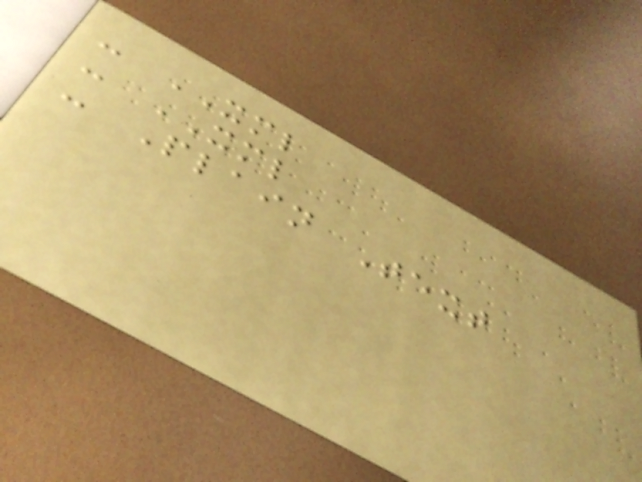- XML
- XML
- Plain Text
